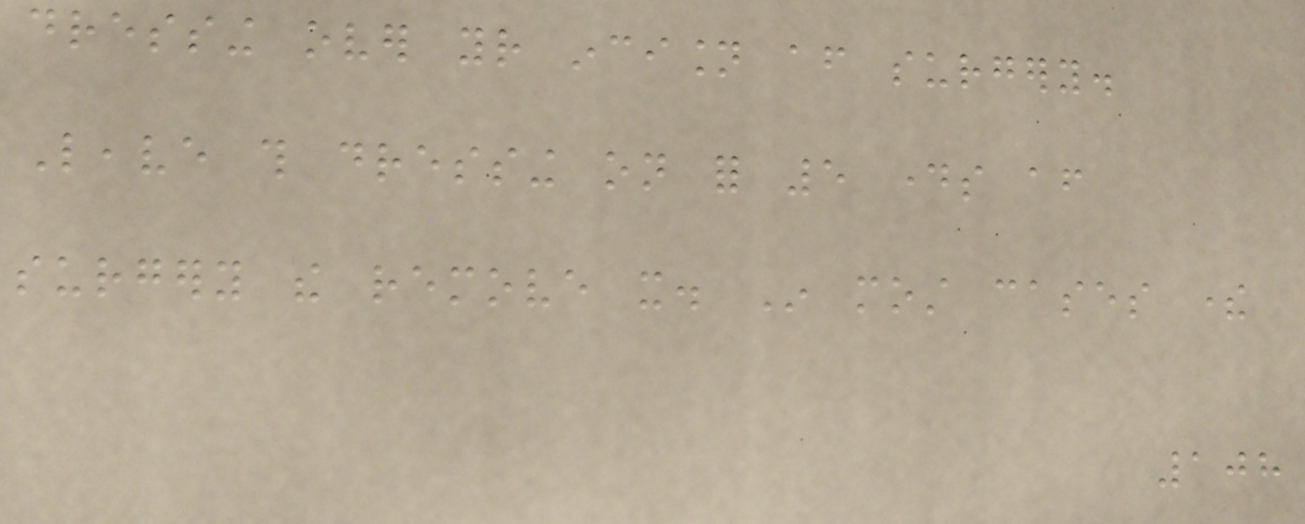dressing over your incision after surgery.
Leave this dressing on for 5 days after
surgery the remove it. In most cases there
108
